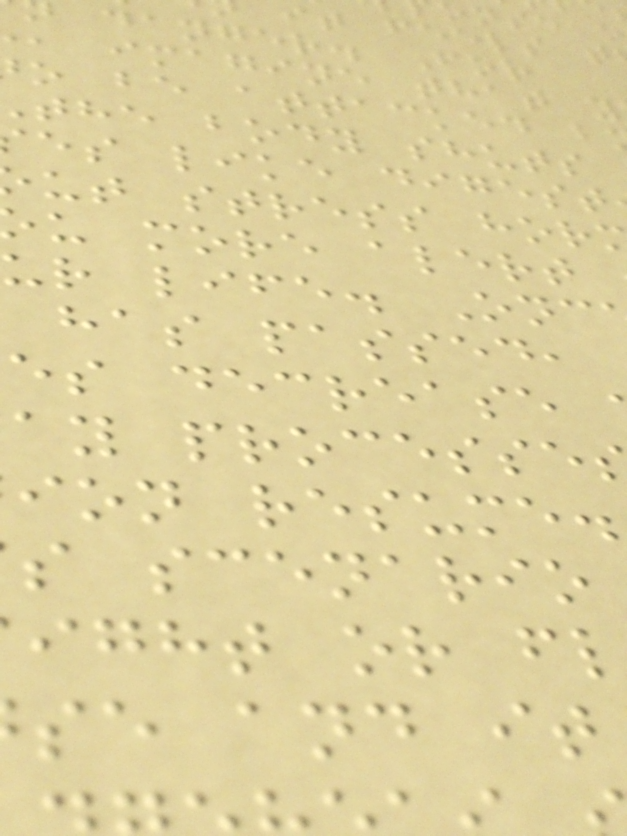it feels t
danger. For
, imagine that y
o be attacked b
the body shuts
es like digest
ut stress hor
u more alert
ur life. Onc
has passed,
es decrease
ay processe
ion resume.
s scenario
ight or f
se and it
